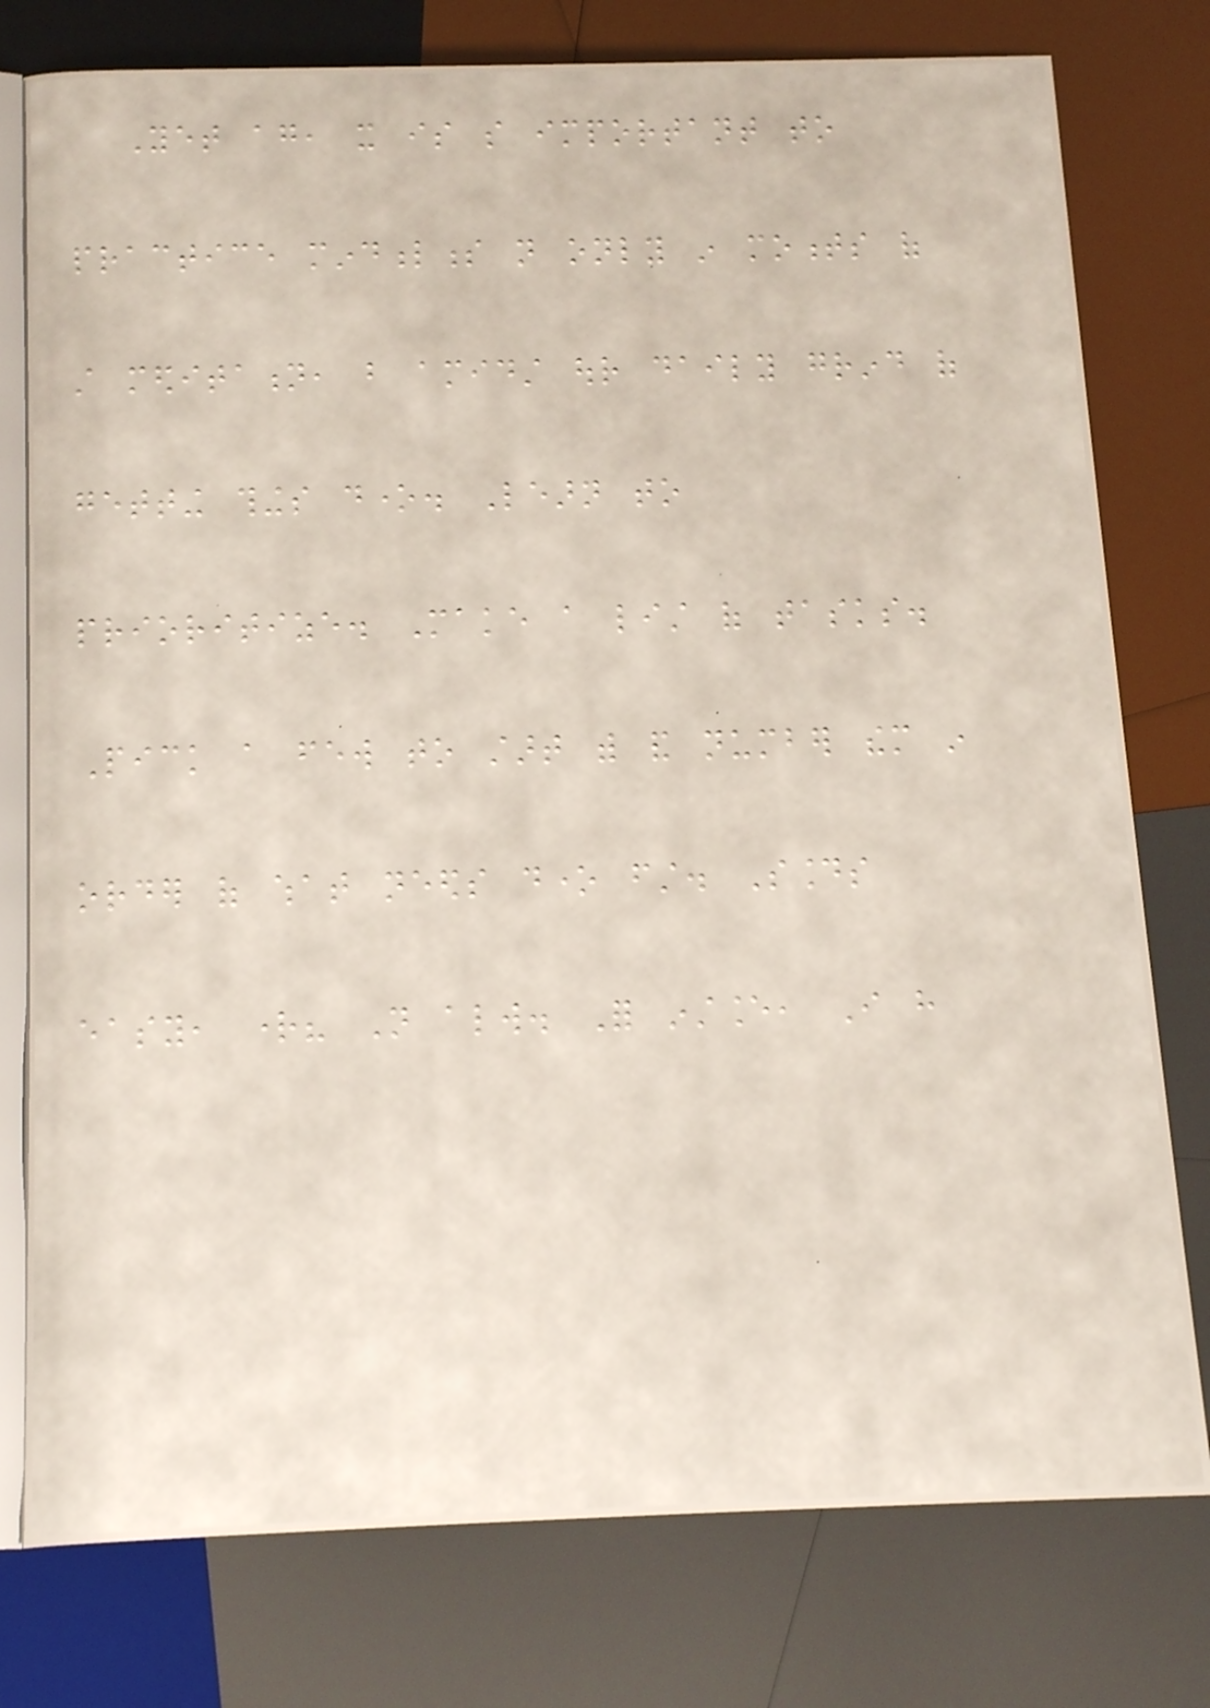Yet again, it is so important to
practice mindfulness not only in moments of
still meditation, but amidst our daily grind of
getting things done. Learn to
prioritize. Make a list of tasks.
Pick a few to start with and number them in
order of what needs done first. Sounds
easy, right? Not always. For instance, I have
